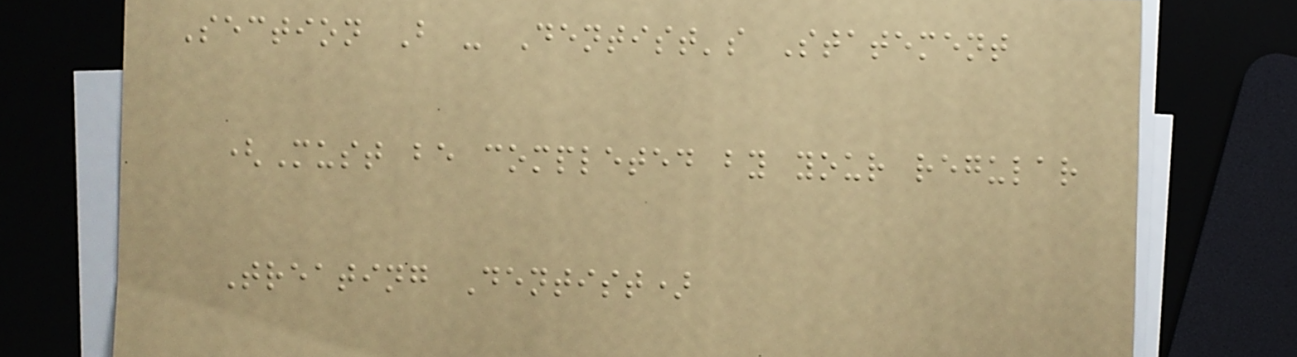Section B - Dentist's Statement
(Must be completed by your regular
Treating Dentist)
